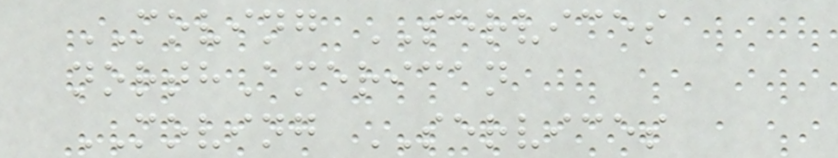MOVING SERVICES
northAmerican
MOVING SERVICES
